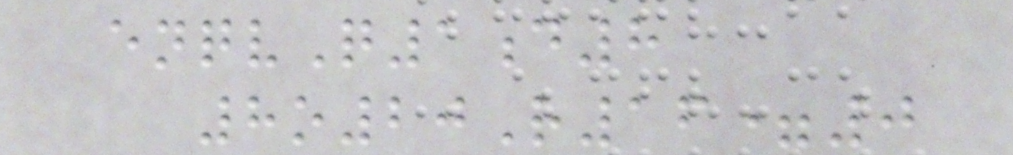enqvQ1d8
8o20R16=0
